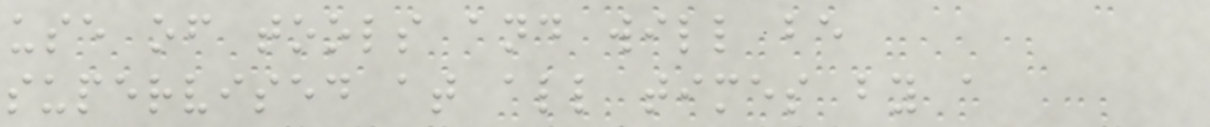use of tools and will be
supervised at all times by a
